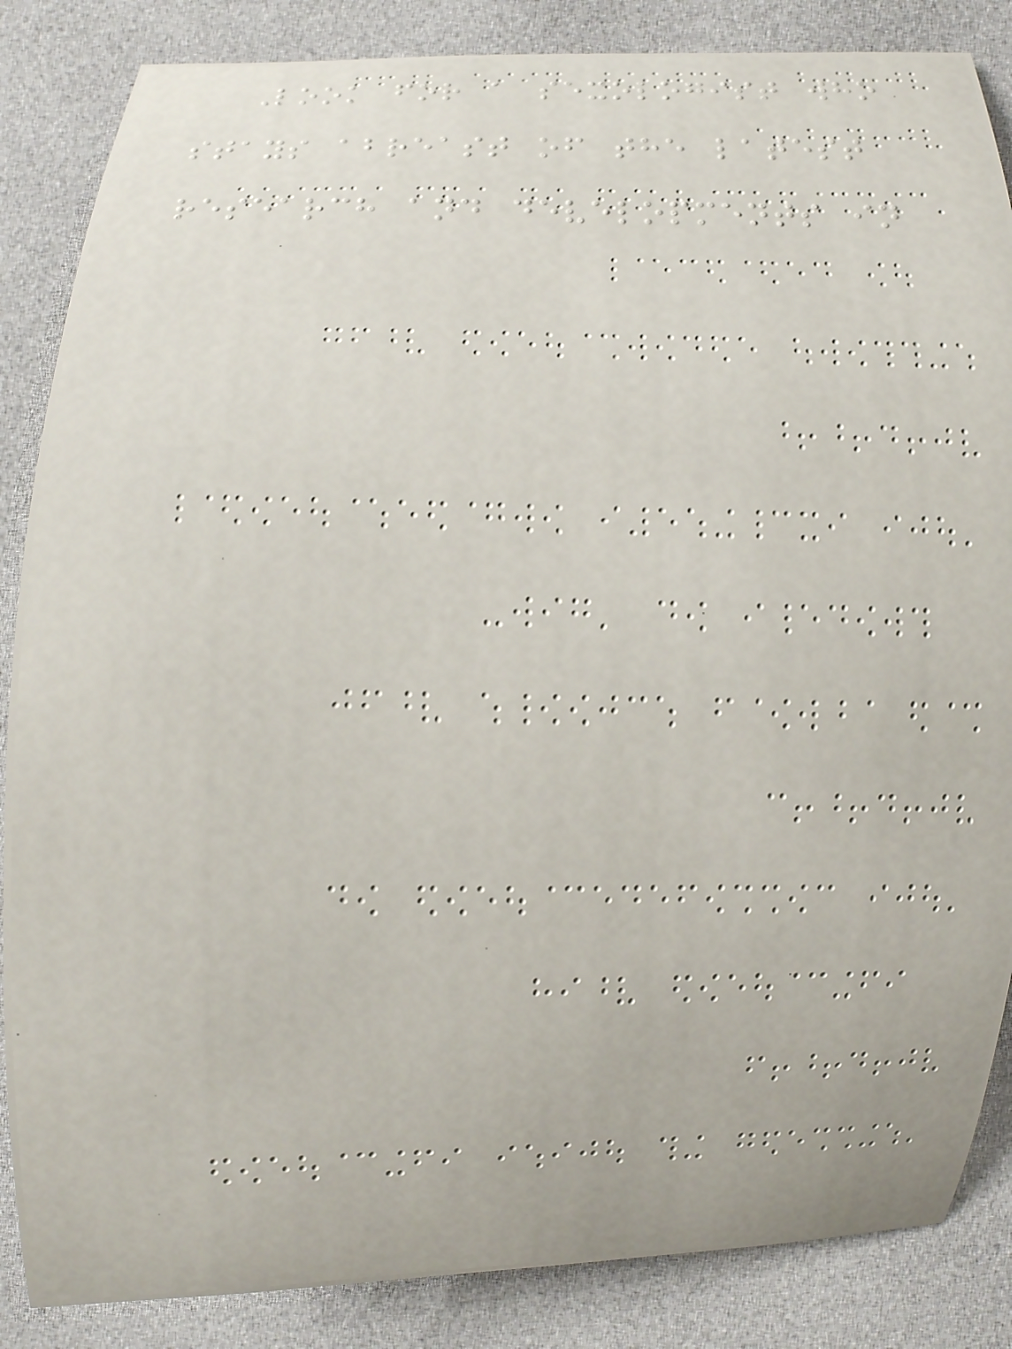Look for a sexologist who
stays abreast of the latest
research and developments in
